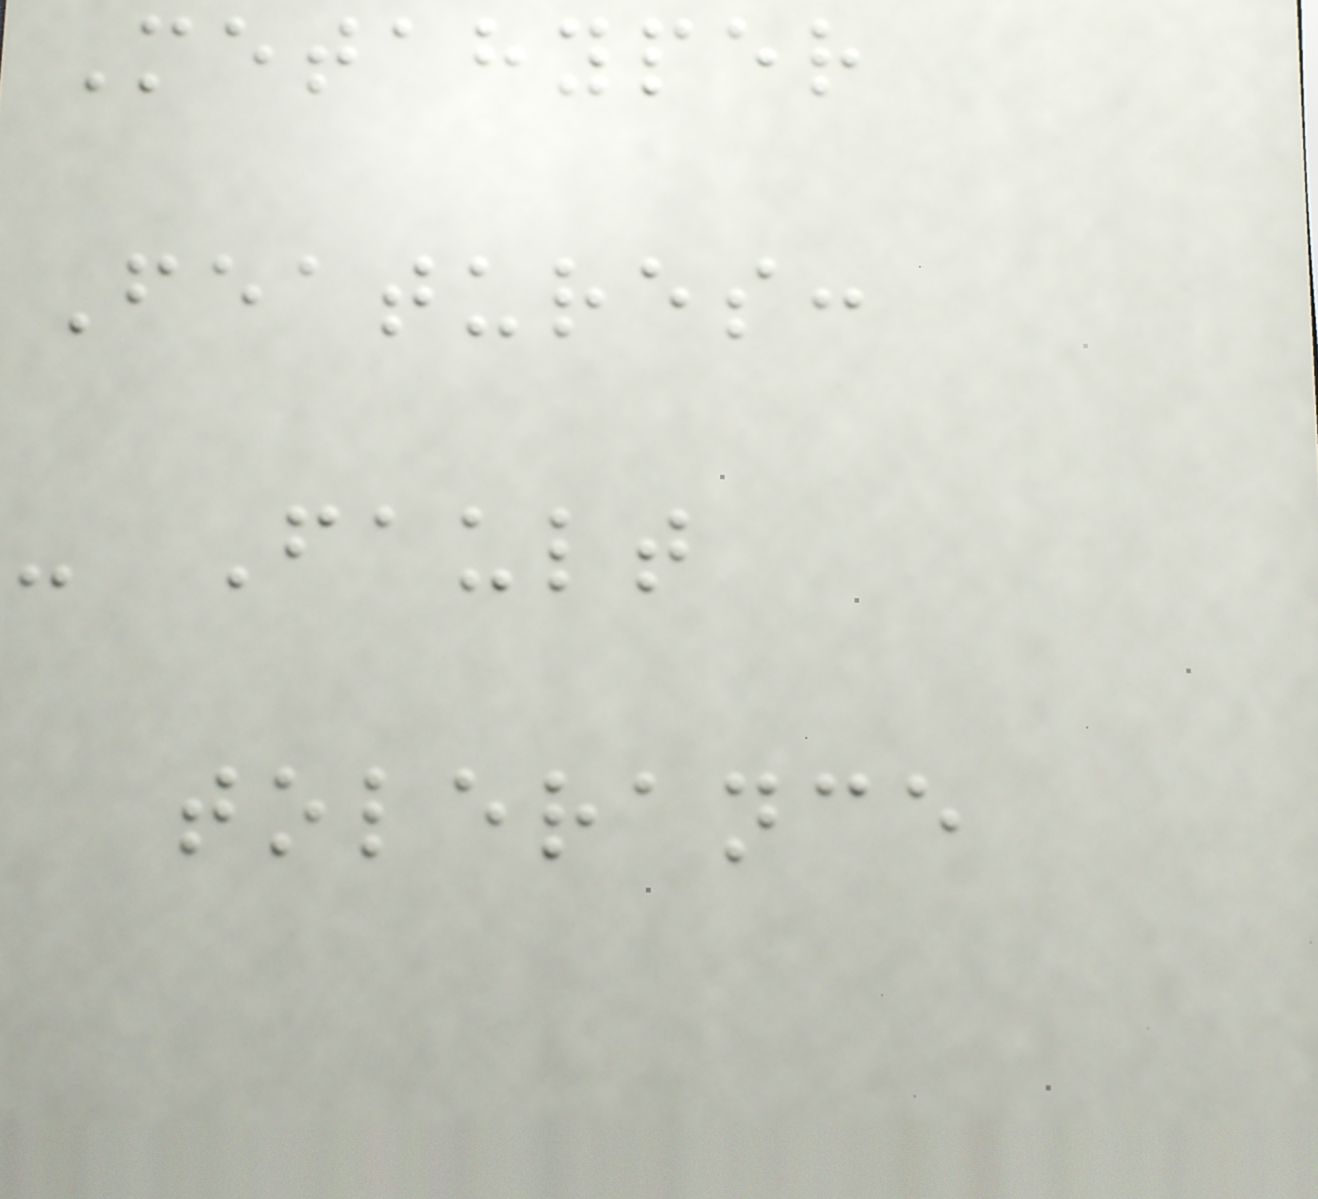Metahyper
Features:
- Fault
tolerance
